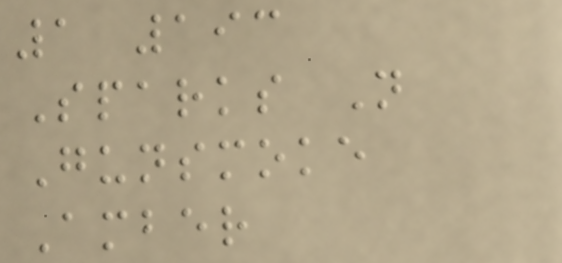1 193
Sparks N
Gunsmoke
Amber
